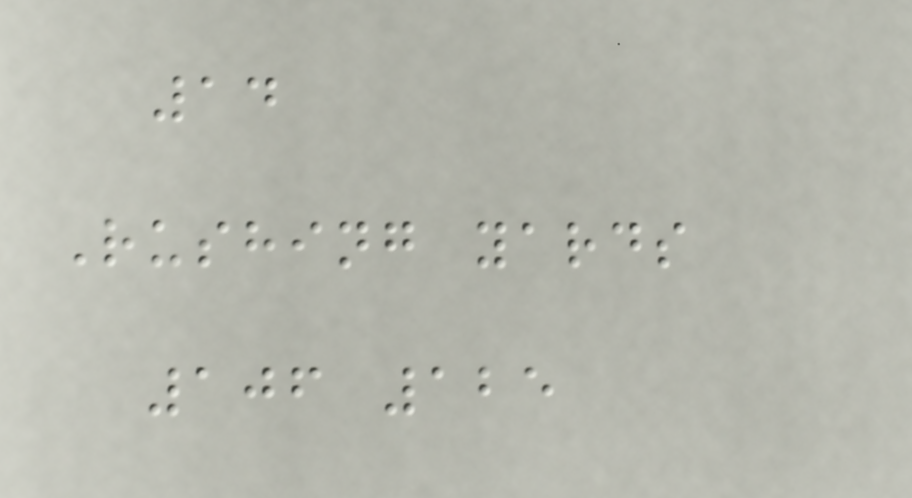14
Rushing yards
106 125
